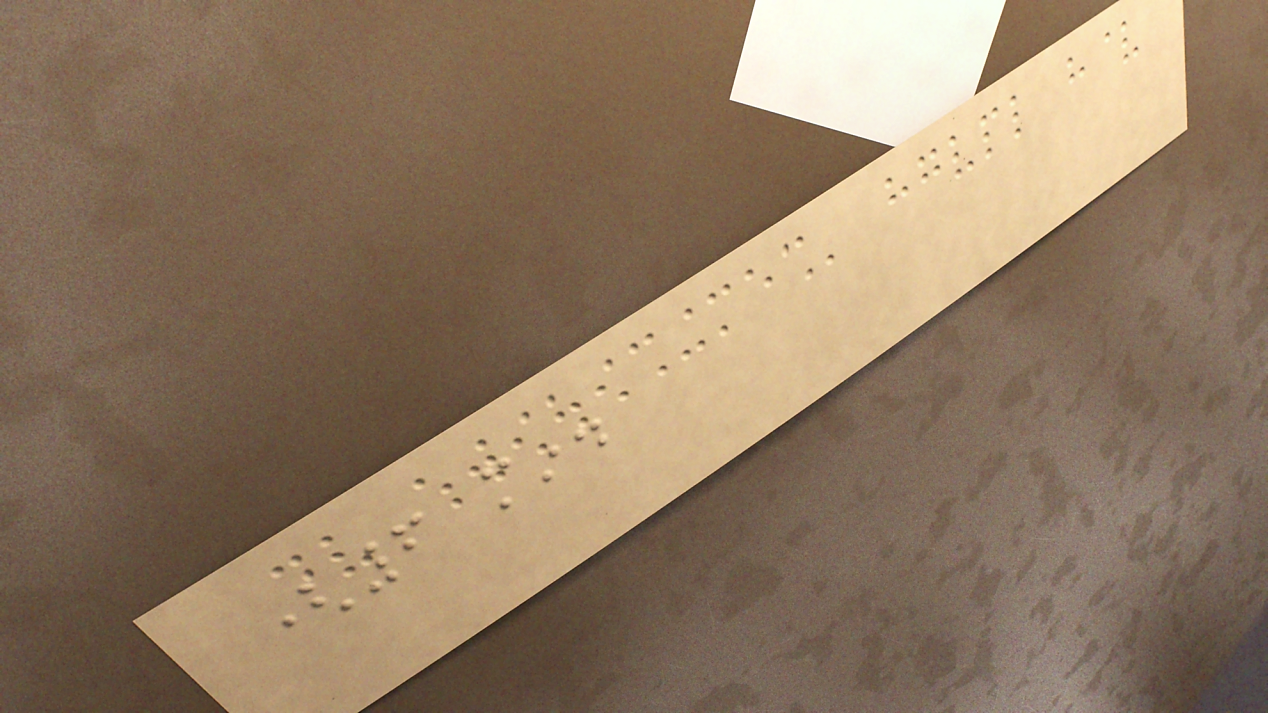(6 min.
